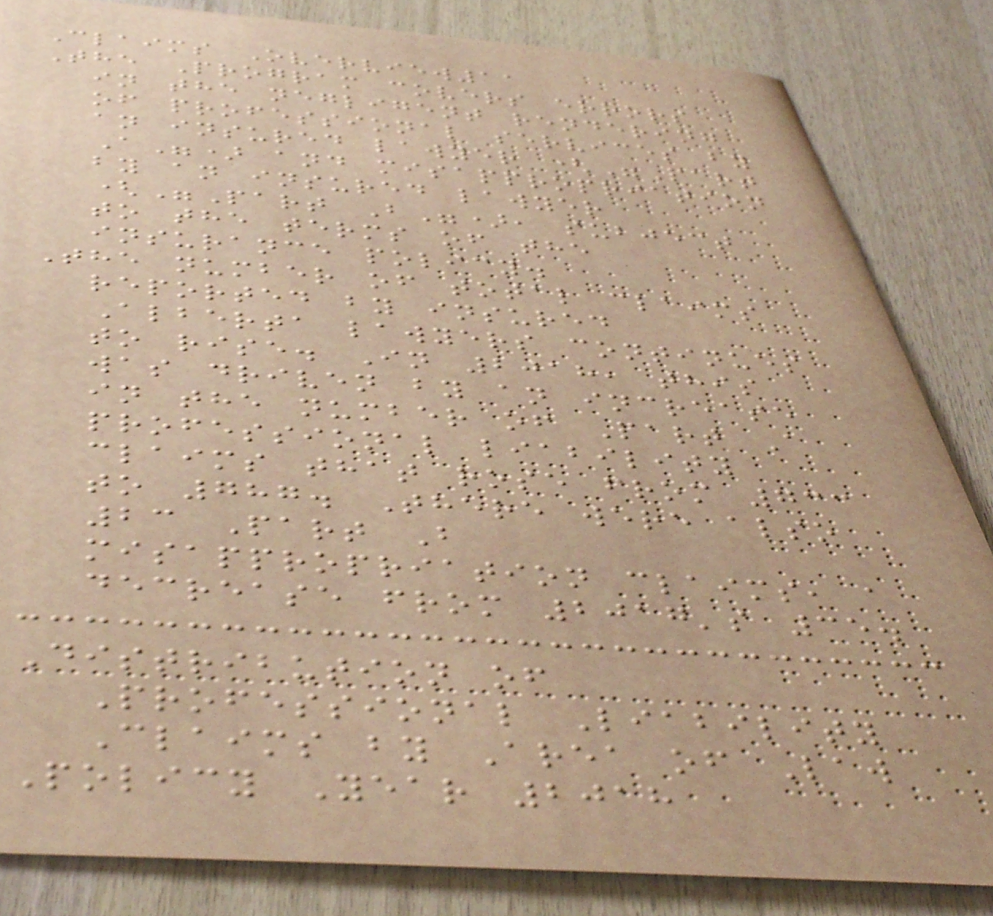Claims Overview11
The Program covers errors
in the negligent rendering
of professional services by
an insured lawyer ("Part
A") and misappropriation
by an insured lawyer
("Part B"), subject
to the terms of the
insurance policy.
The number of total claims
reported by insured
Alberta lawyers continues
to rise. In 2018, this
was driven by an increase
in the number of Part A
professional liability
claims that rose from 733
to 787. There were also
23 Part B
misappropriation claims, a
decrease from 2017's 35.
Distribution of
Professional Liability
Claims by Area of Law
Policy Year 2018
